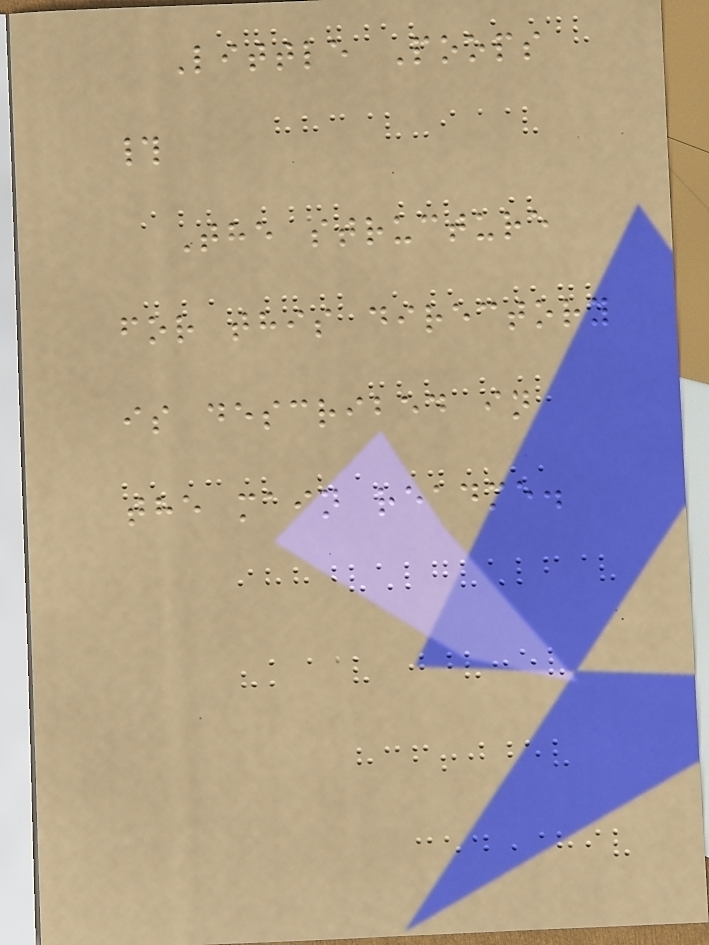Little Poops
#
The structure
for this directory
is described in
the main readme.
